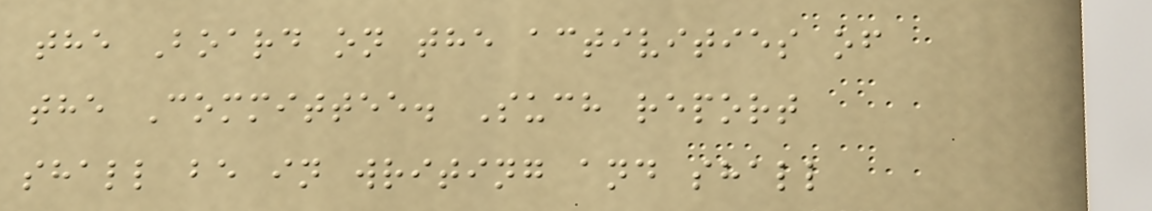the Board on the activities of
the Committee. Such report
shall be in writing and shall
